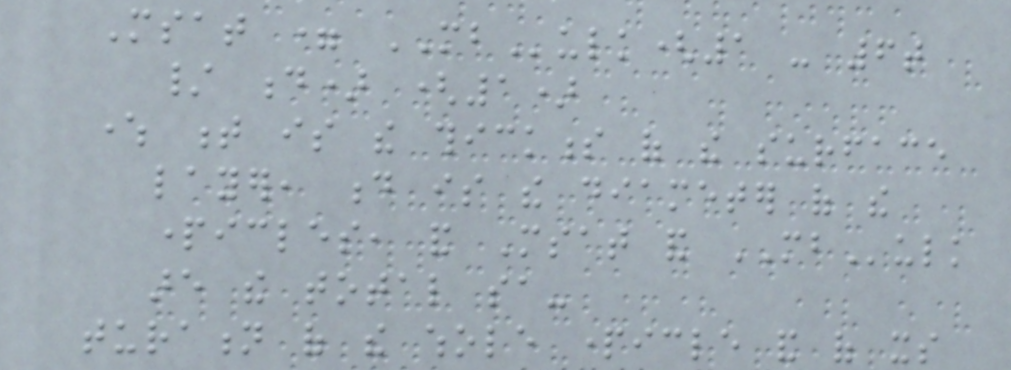Msat = MBulk(1 - 6t
/ d) (1)
where t is the thickness of the surface
layer, d is the diameter of the
particles, and Msat and MBulk
are the total sa-
turation of the whole particle and of its
